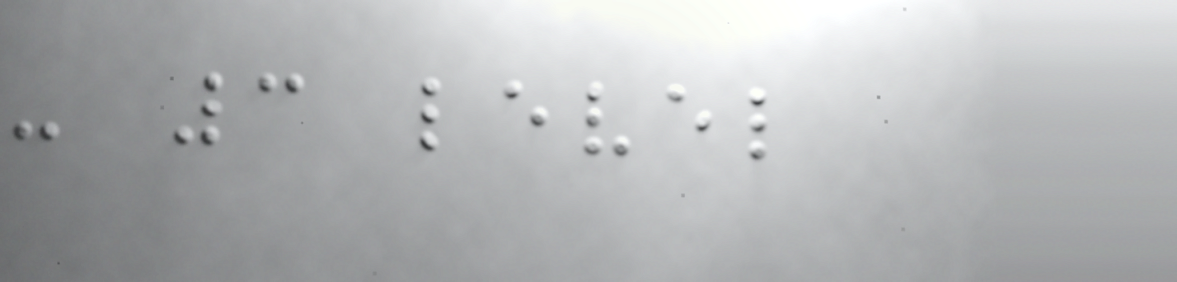- 3 level
